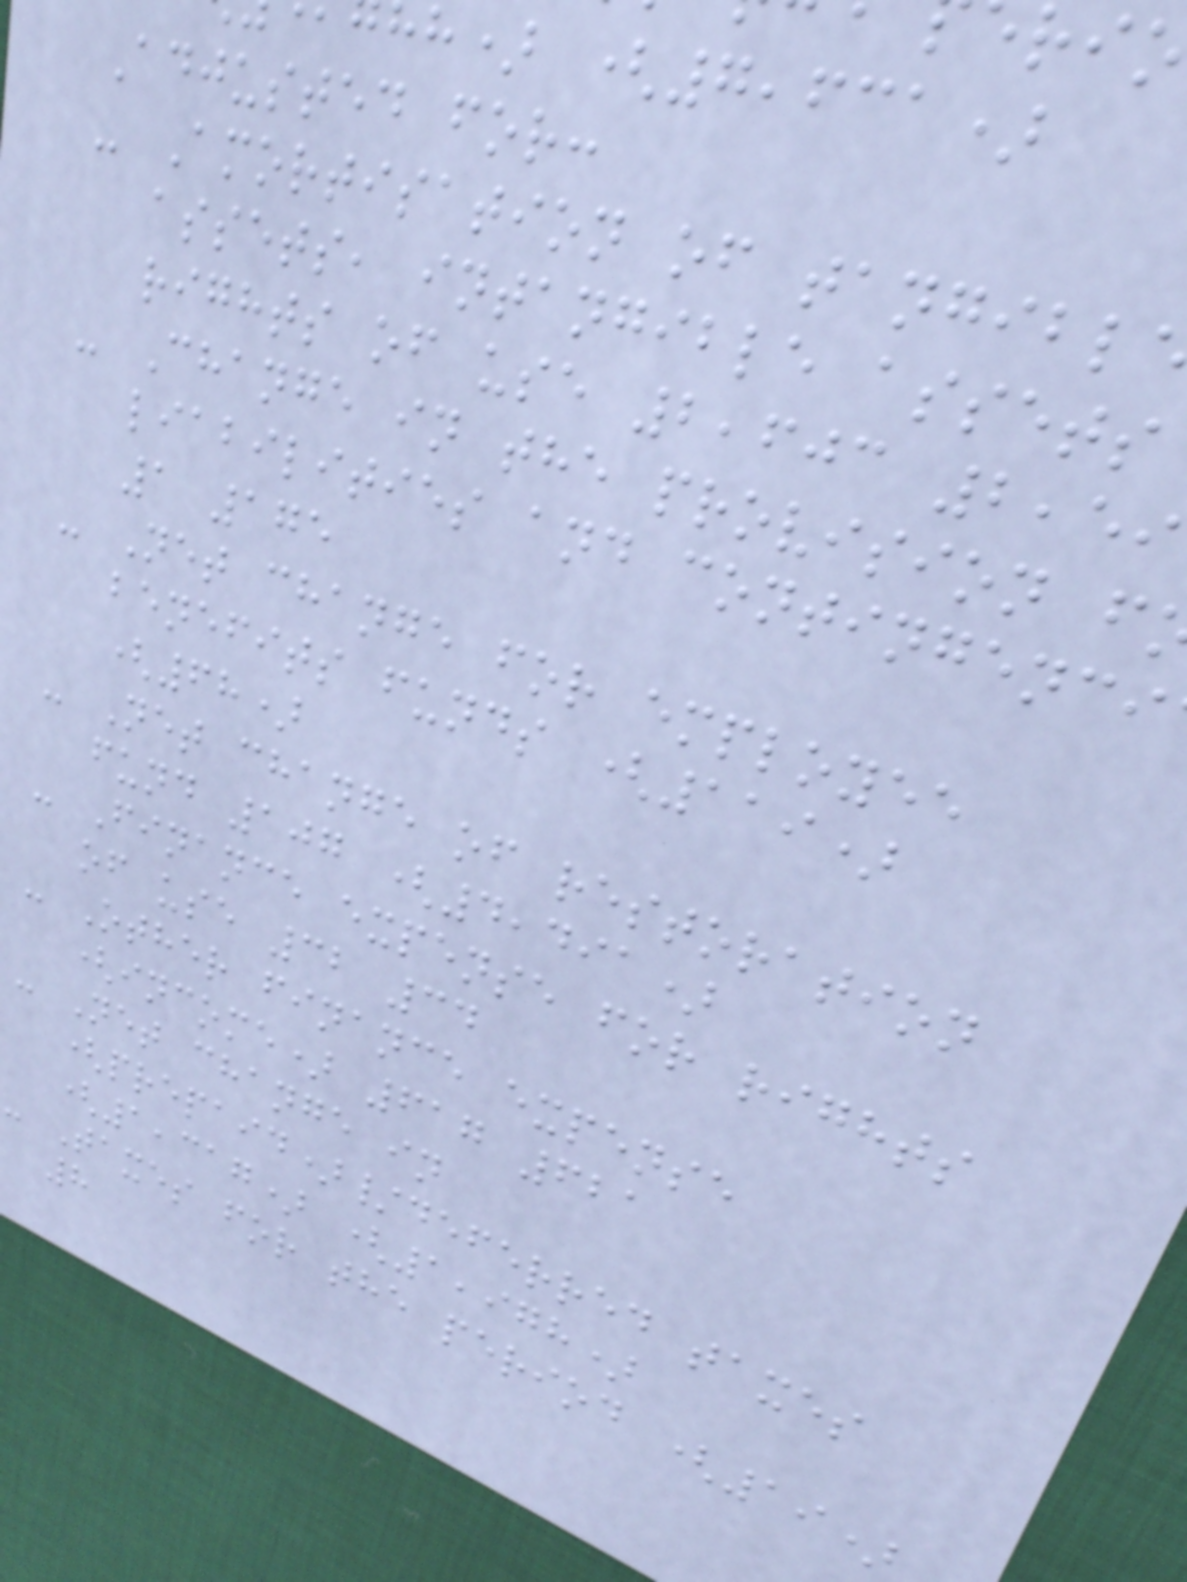h) (7,631)
Adjusted for:
- Amortisation of tangibl
assets, intangible assets
rights of use 2,603 2,59
- Change in the provision f
liabilities and contingenci
1 175
- Net change for employee
benefits funds (119)
(68)
- Net change of restoration
fund 107 (4,491)
- Finance expense for rights
of use 32 34
- Other finance expense
(income) 617 621
- Net change in
(prepaid)/deferred taxes
(1,317) (1,978)
- Taxes for the period (19)
8
